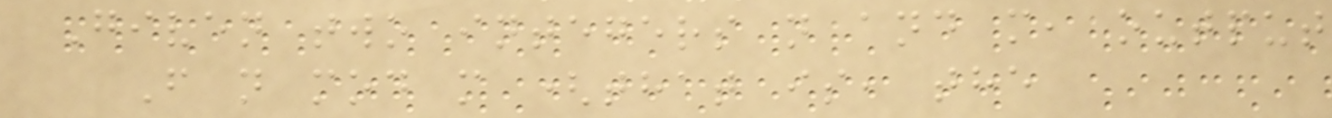Given two integers n and m, output
F n mod m (that is, the
